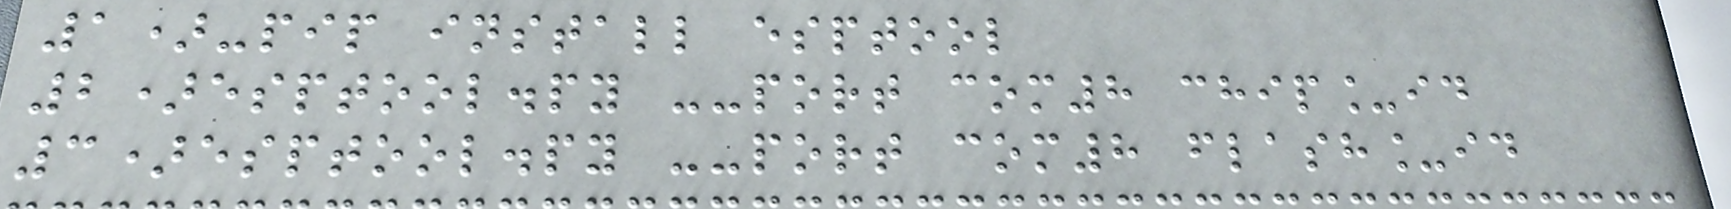1)-pip install esptool
2)esptool.py --port com8 chip_id
3)esptool.py --port com8 flash_id
